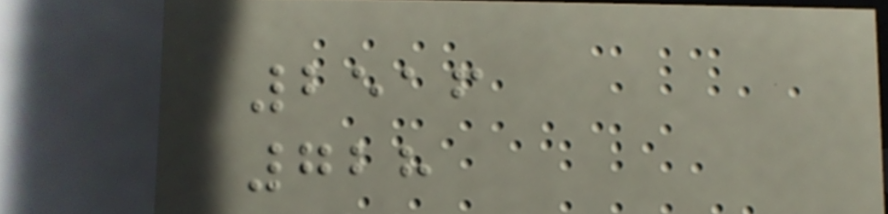2516
728
